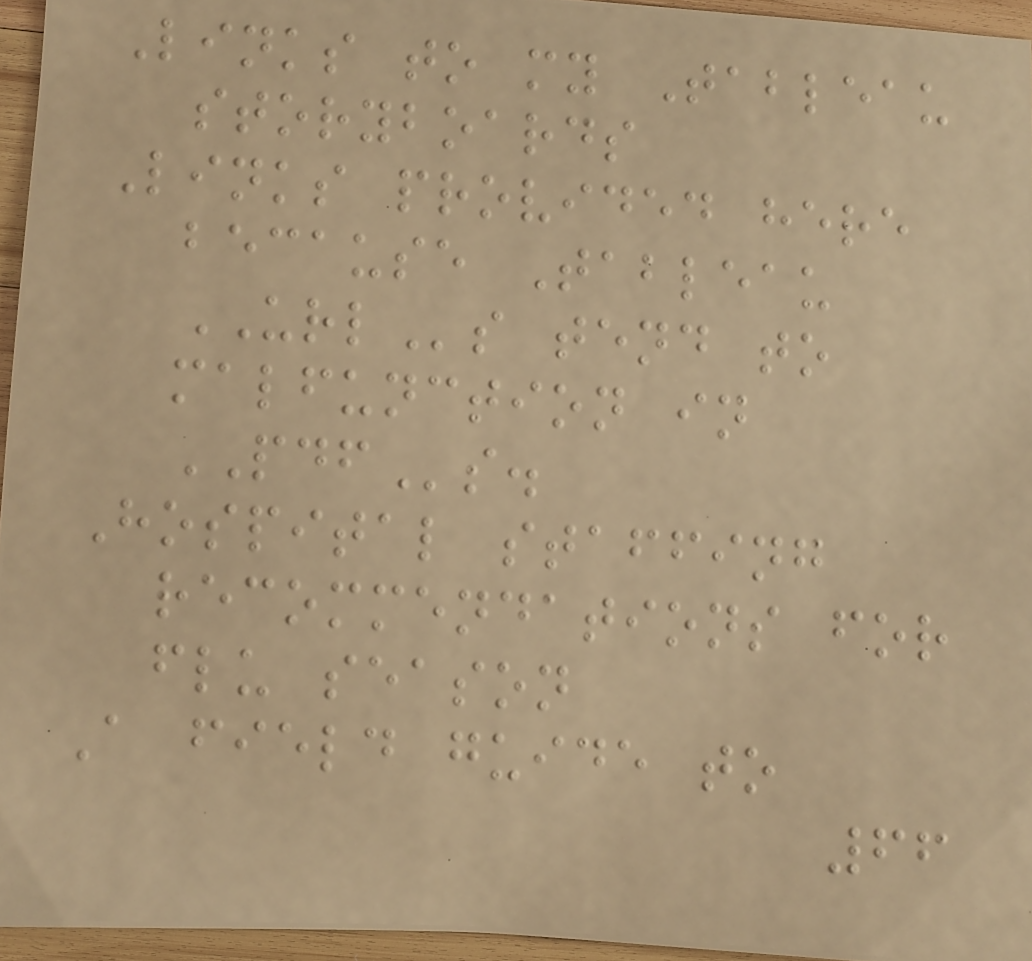Links to my Tableau
storyboards
Links provided here
because Tableau
URLs tend to
malfunction in
PDFs.
Hospital staffing
recommendations for
flu season
A field guide to
66
